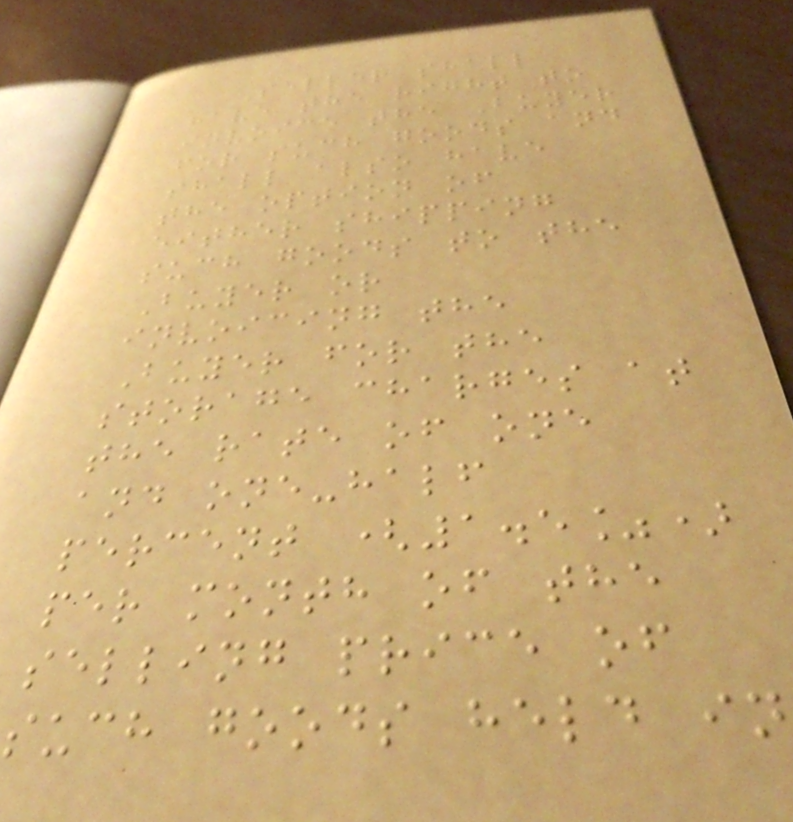Seller shall
have the right to
invoice the Buyer
for such goods and
shall also have
the option of
either shipping
such goods to the
Buyer or
invoicing the
Buyer for the
storage charges at
the rate of one
and one-half
percent (1.5%)
per month of the
selling price of
such goods held in
